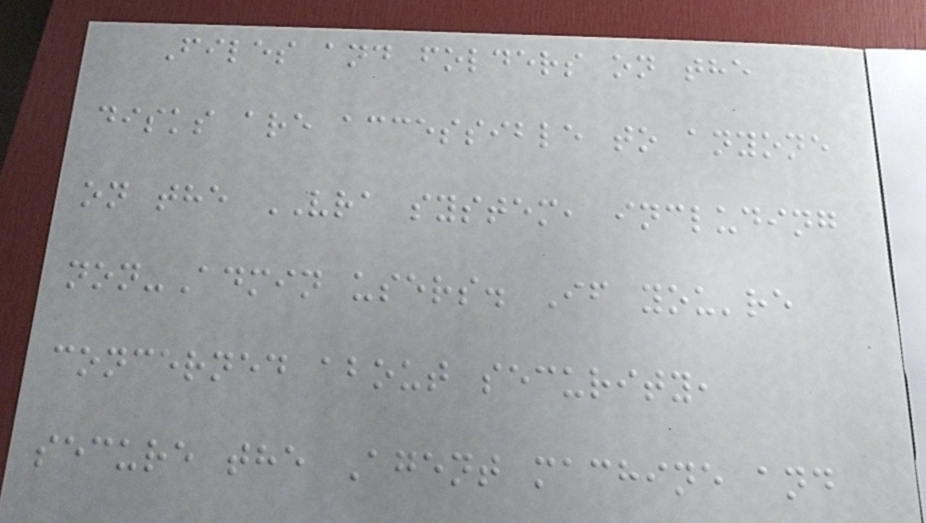Files and folders on the
disks are accessible to anyone
on the VRA system, including
non-Admin users. If you're
concerned about security,
secure the Agent machine and
